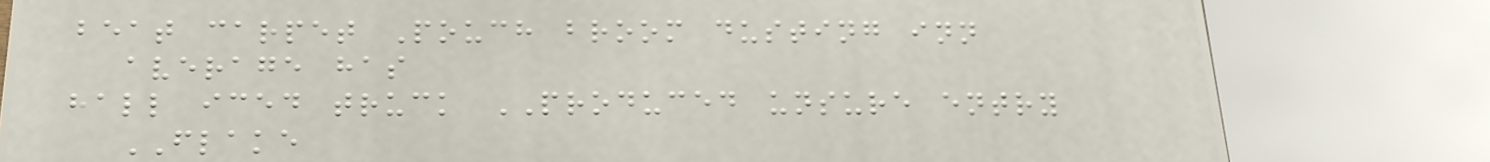beat carpet Pouch broom dusting inn
average has
hall iced truck PRODUCED unsure entry
FLAKE
